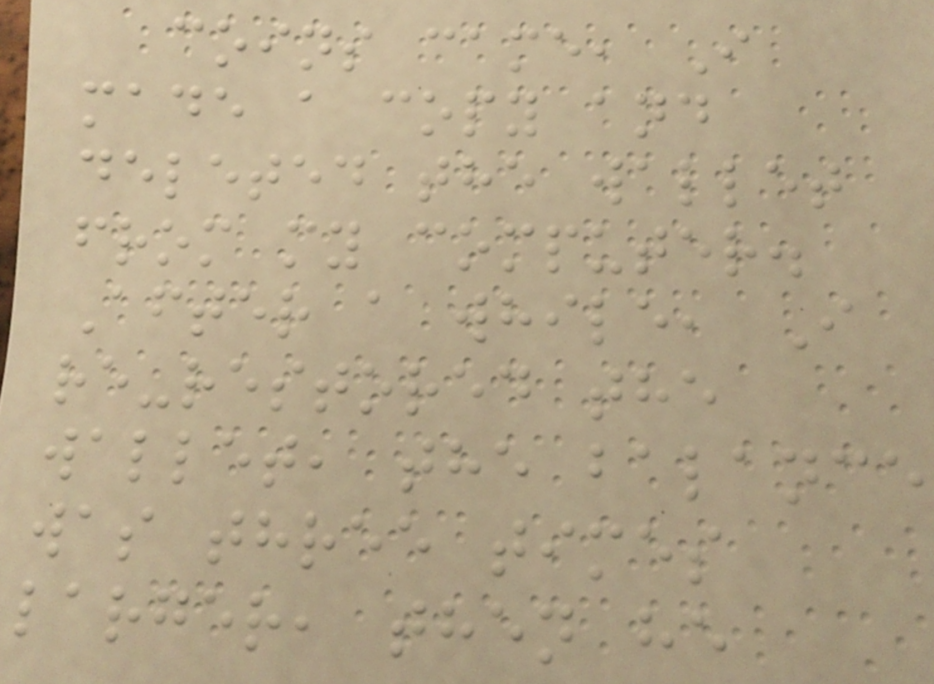coins came, I
made a copy and
deleted the wallet
from my computer.
After a while, I
re-restored the
wallet, the balance
was three times
larger, then he
